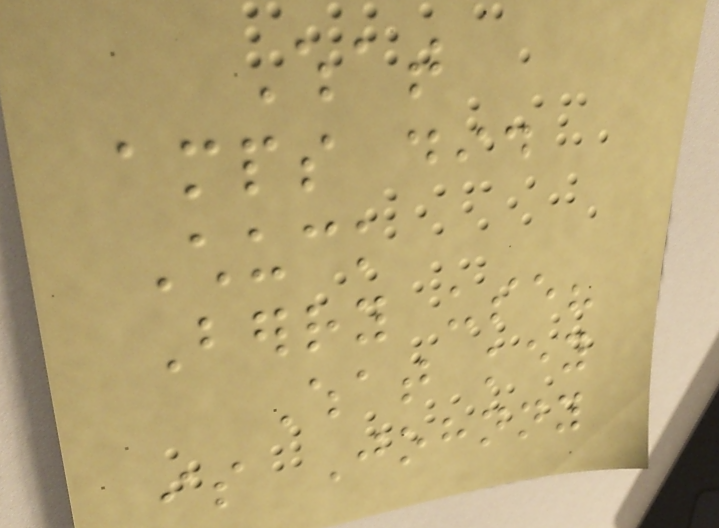What
amps did
Chuck
Berry use?
What key
is Johnny
